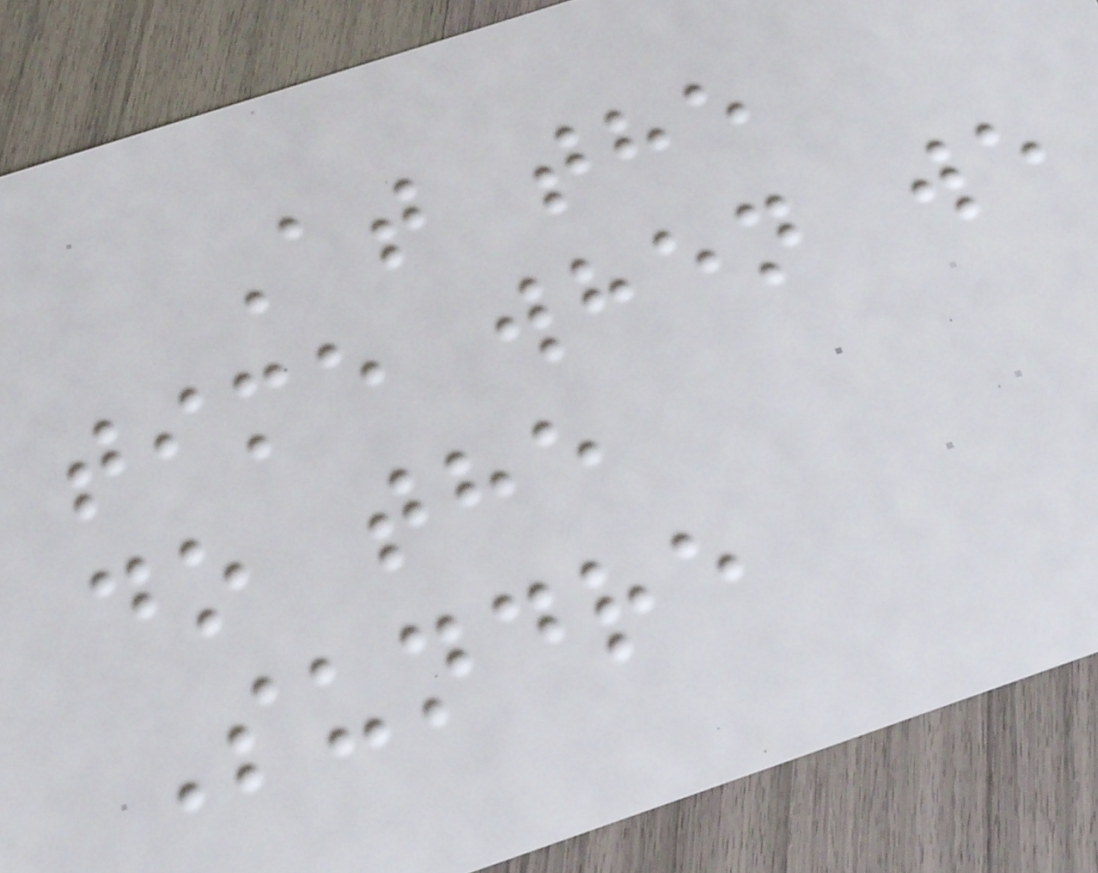At the
time when we
do the
Sundre
